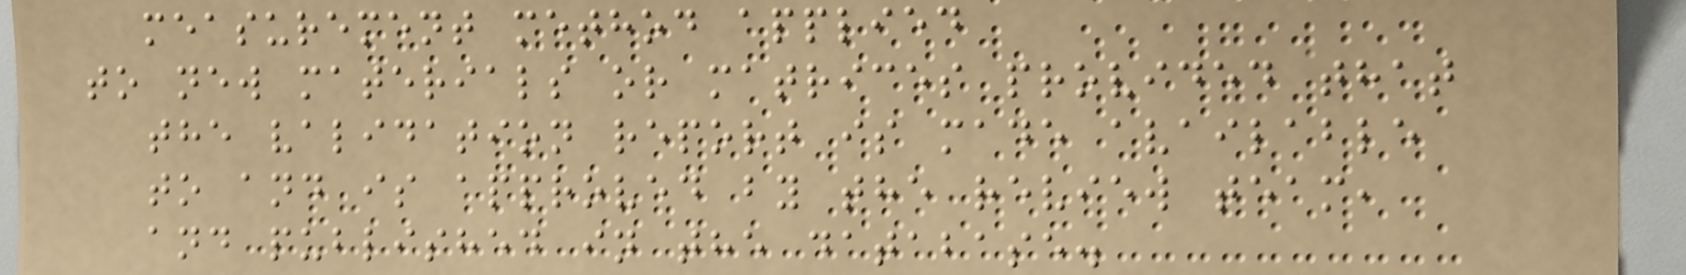measurement method applied
to new materials or matrices provided that
the validation report is made available
to and is approved by the review team,
and published in the database.
